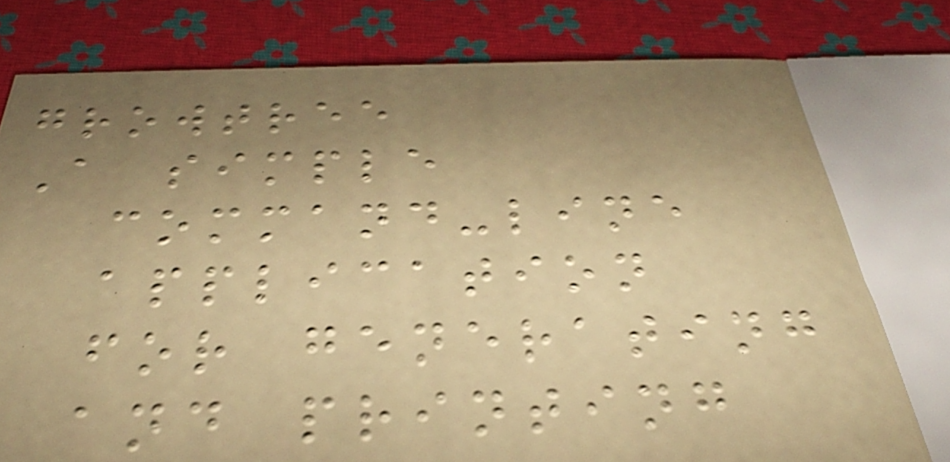growtree
A simple
command-line
application
for generating
and printing
